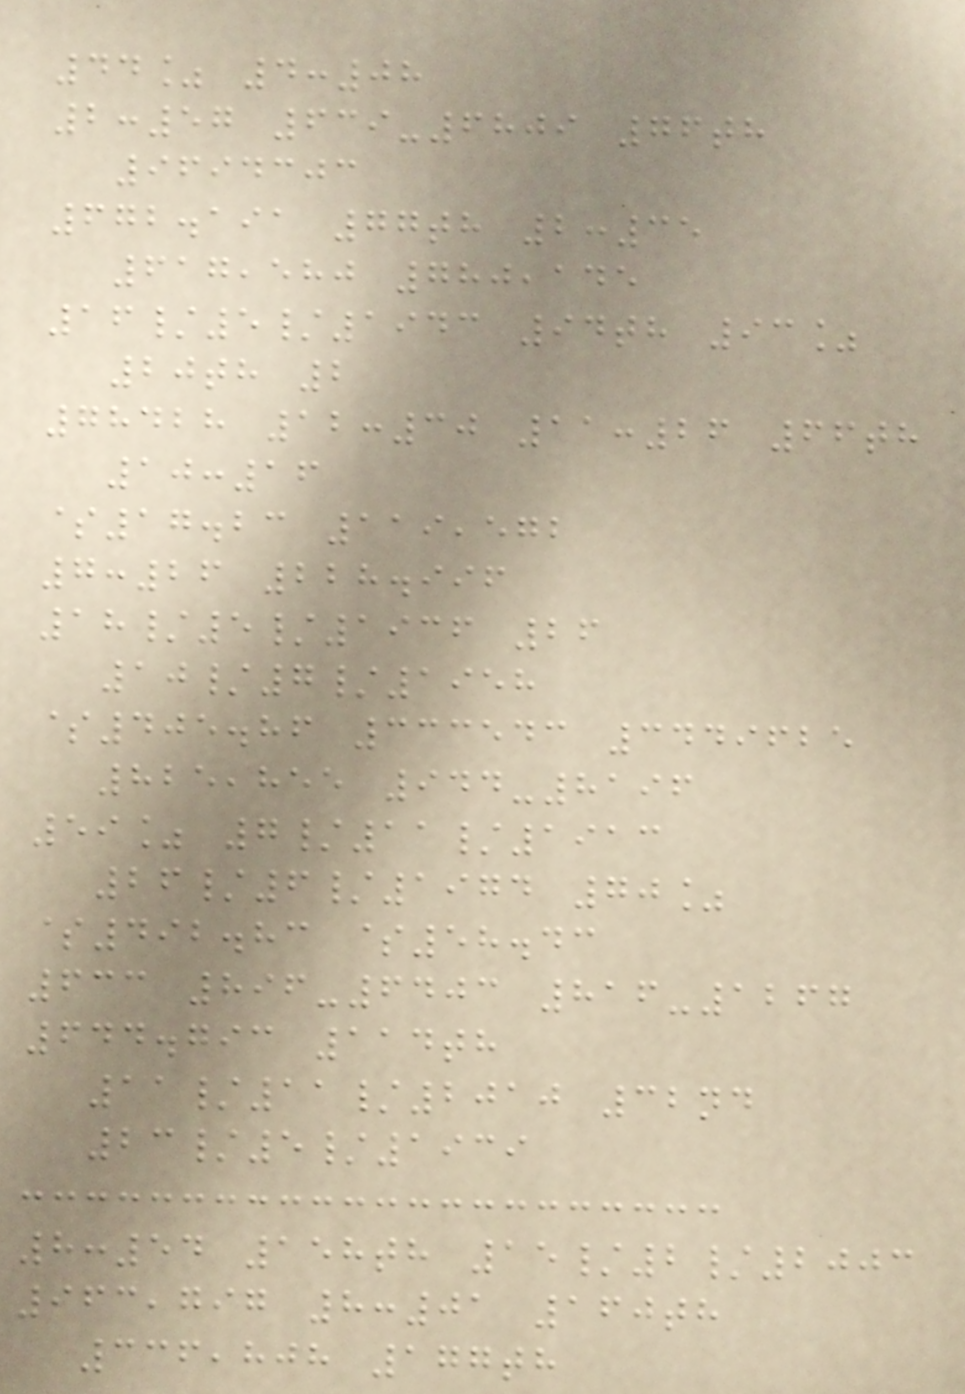44% 4:08
2:57 639-6809 76th
9694303
672.191 77th 2:35
617,580 780,145
16/5/1943 94th 93%
20th 2
78428 12:30 11:26 66th
10:16
$17.23 119,572
7:26 228.996
18/5/1936 26
10/7/1958
$405.86 333543 3449625
825,855 944-8196
59% 7/11/1913
26/6/1974 70%
$492.83 $58.43
633 896-6403 816-1267
644.793 114th
11/11/2010 32nd
23/5/1939
8:54 158th 15/2/2003
963,797 8:01 160th
336,808 177th
